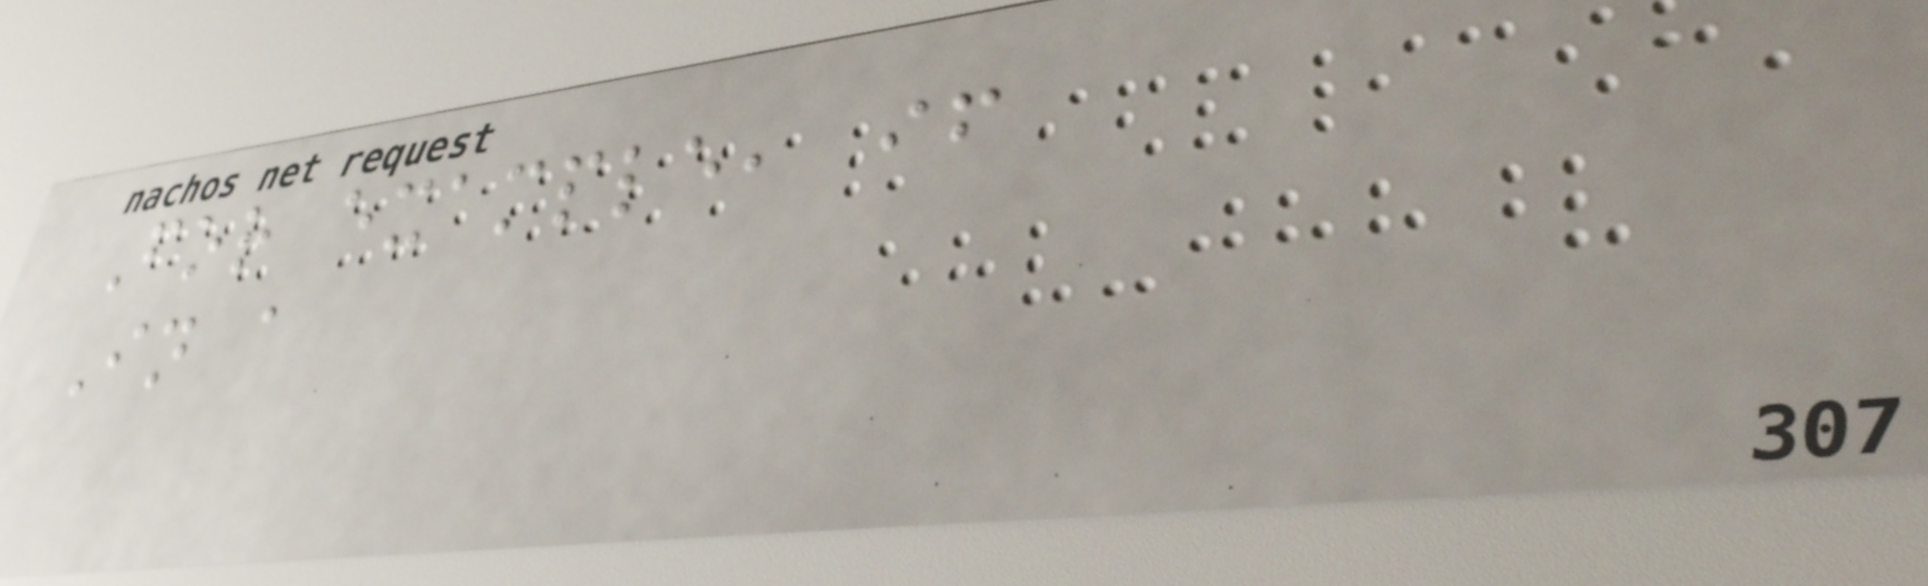For example, if
In a
